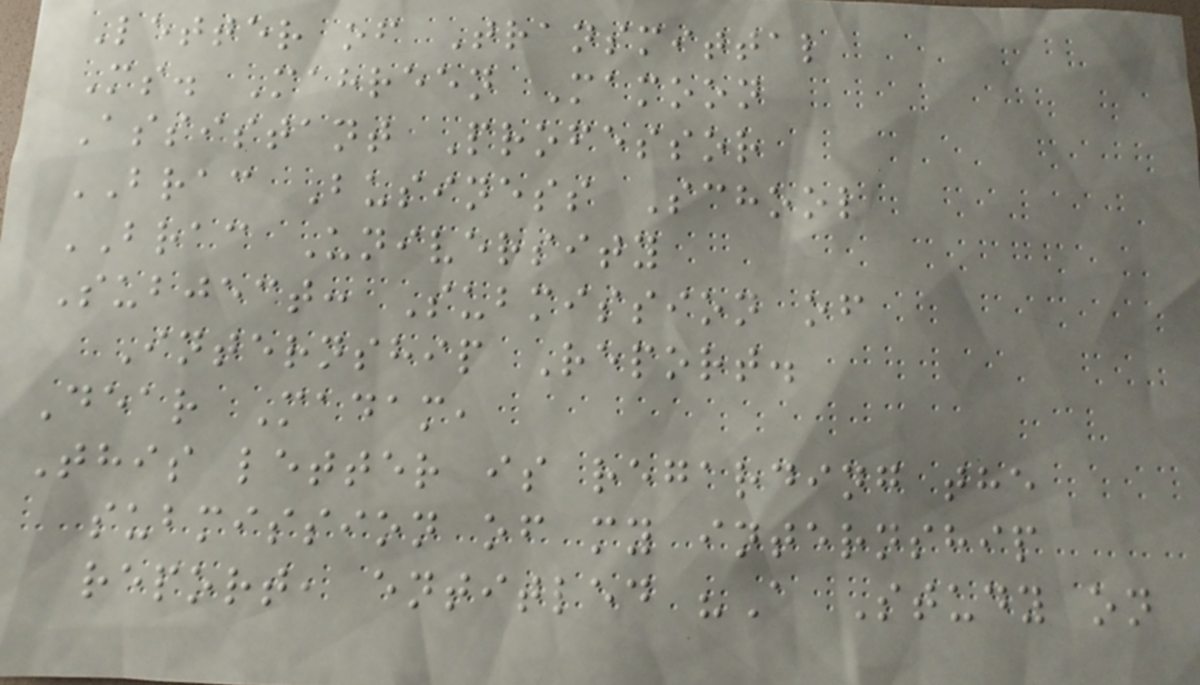Letter of Transmittal
Ms. Mahreen Mamoon
Assistant Professor
BRAC Business School
BRAC University
Subject: Submission of
Internship Report.
Dear Madam,
This letter is regarding the
submission of my internship
report, entitled "A Study on
